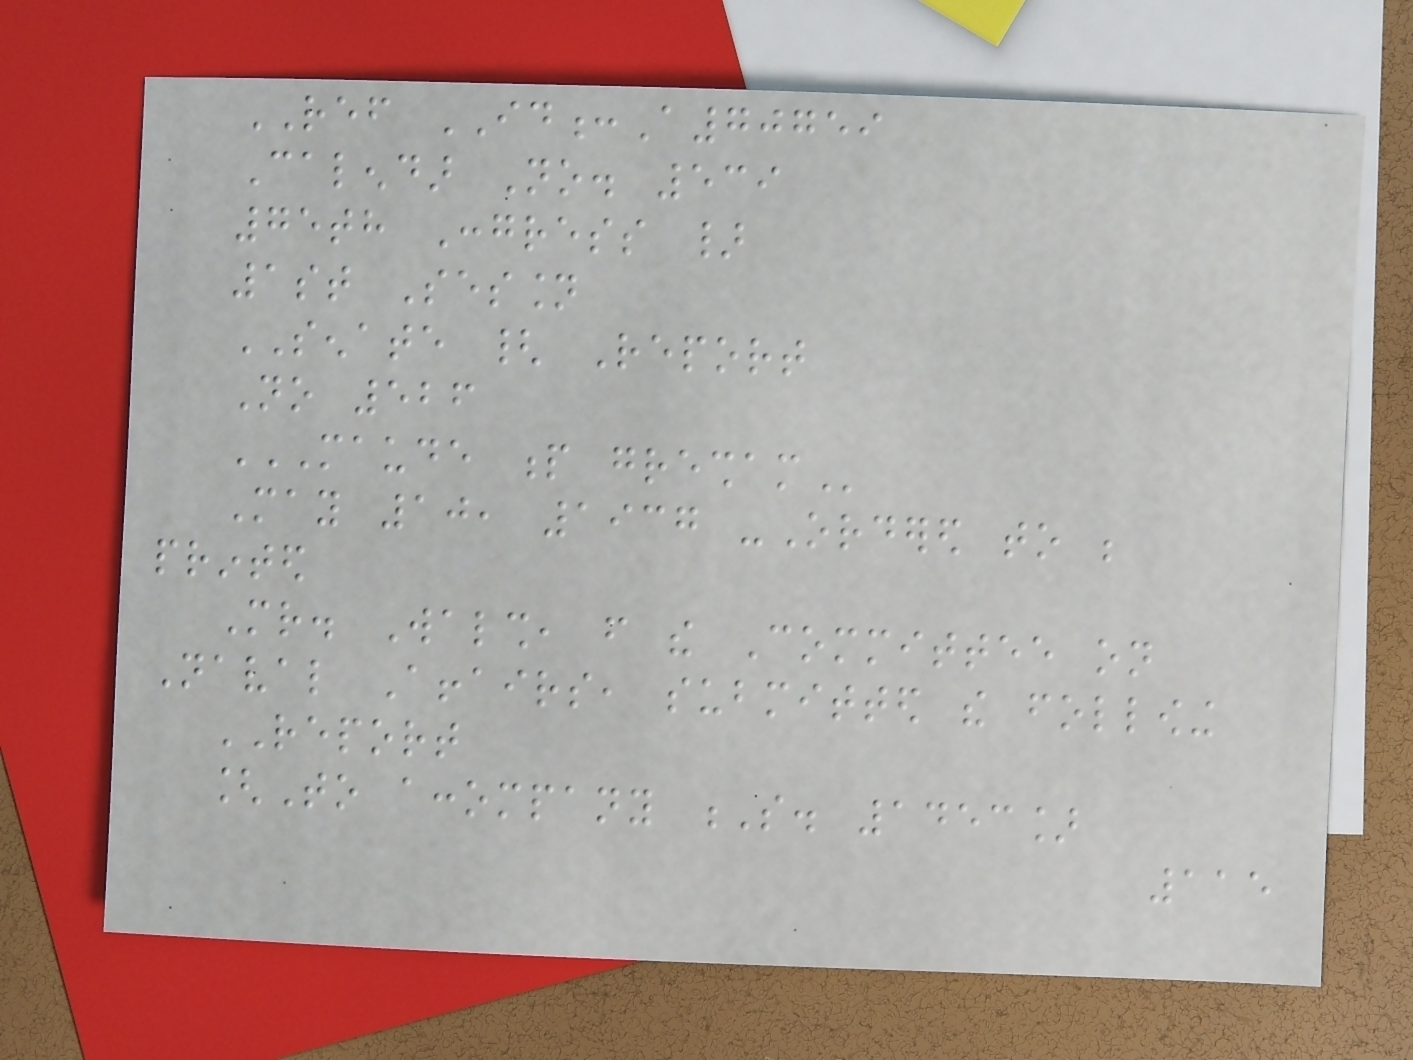REF ID:A70759
Calendar No. 539
75th Congress }
1st Session
SENATE { Report
No 526
MAUDE P GRESHAM
May 10, 1937 -Ordered to be
printed
Mr. Walsh, from the Committee on
Naval Affairs, submitted the following
REPORT
[To accompany S. 1453]
115
